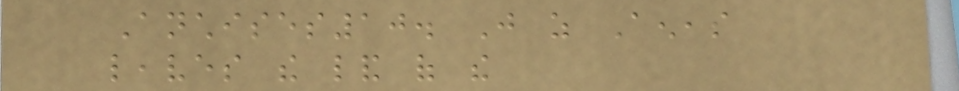Anchises10. Just as Aeneas
leaves the land of the
